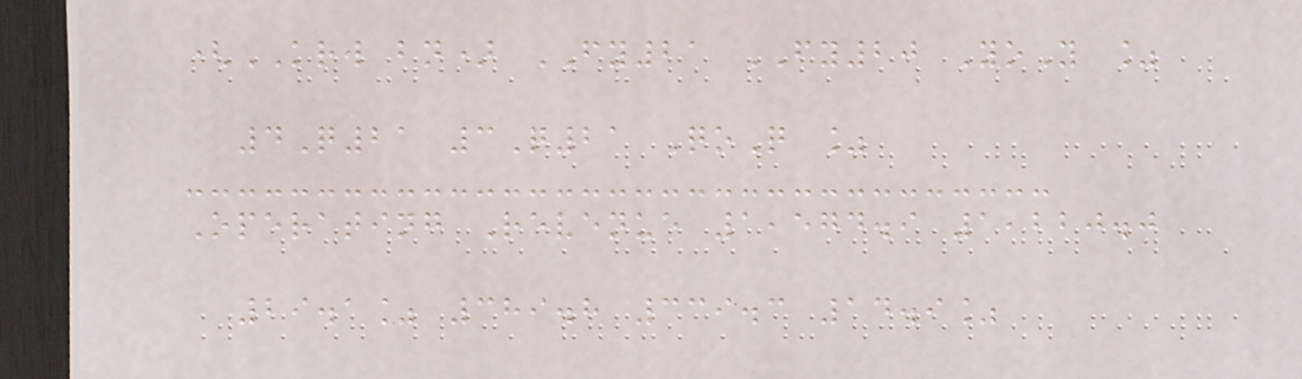(KRW bn) FY21 FY20 YoY %
4Q21 3Q21 QoQ %
Operating Revenue 1,574.9 1,220.0
29.1% 389.8 339.3 14.9%
